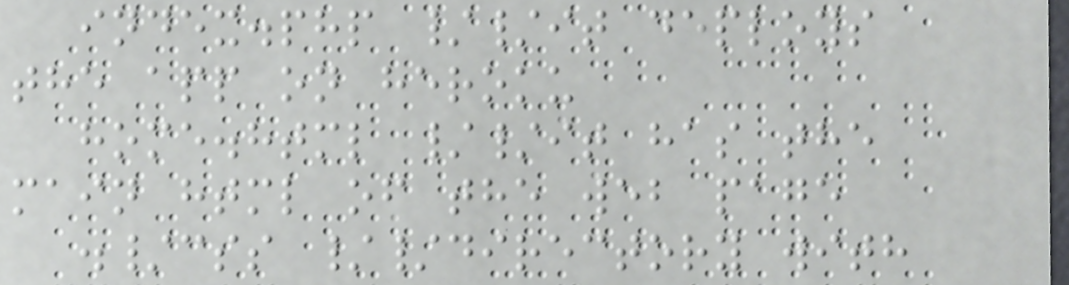index.php //it deploys
the app on heroku
home.html //it has the
main html of the web page
./css //directory with
